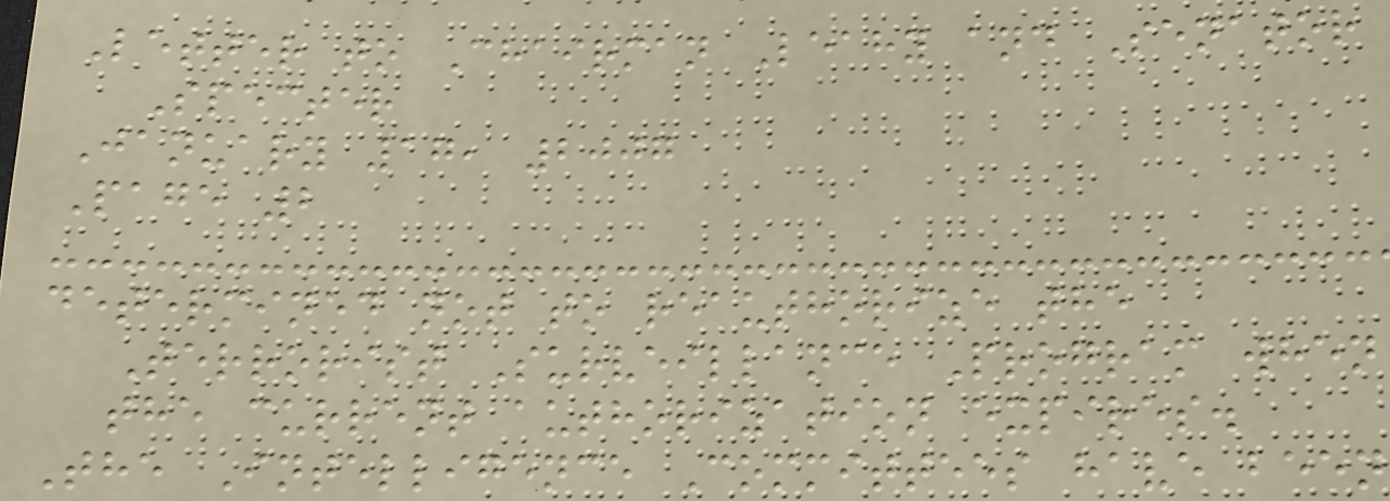Letter to Chairman Leahy and Senator
Specter
January 17, 2007
Page 2
determined not to reauthorize the
Terrorist Surveillance Program when
the current authorization expires.
The Intelligence Committees have been
